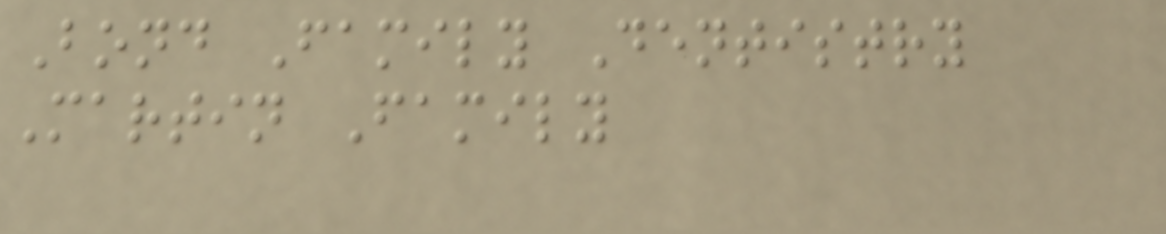Bond Family Dentistry
Martin Family
